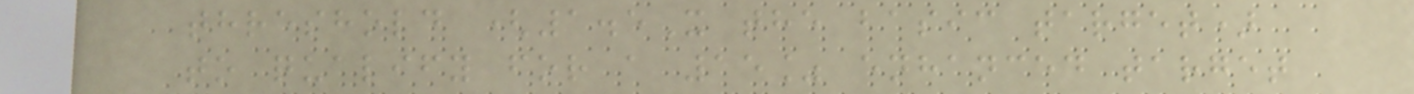threshold (1.5X the basic target)
to qualify for a 15% enhanced target
